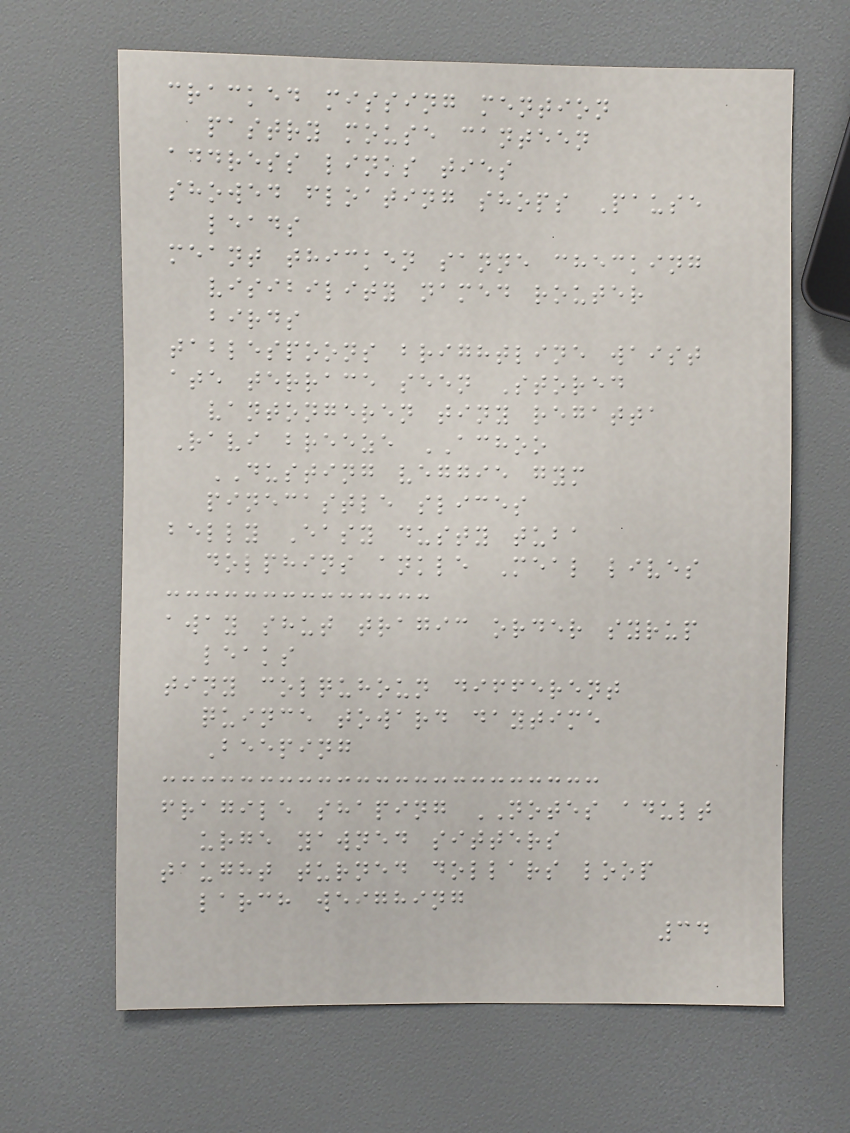cracked missing mention
pastry mouse canteen
address links ties
showed floating shops Pause
leads
meant thicken sanne checking
visibility named router
birds
tablespoons brightline waist
ate terrace seen Stored
vantongeren tiny regatta
Ravi breeze ACHOO
DUSTING veggie gym
pinecastle slices
belly Easy dusty tuba
dolphins ankle Meal lives
away shut tragic order syrup
leaks
tiny colquhoun different
quince toward daytime
Beeping
fragile shaping NOTES adult
urge yawned sitters
taught turned dollars loop
larch weighing
34
